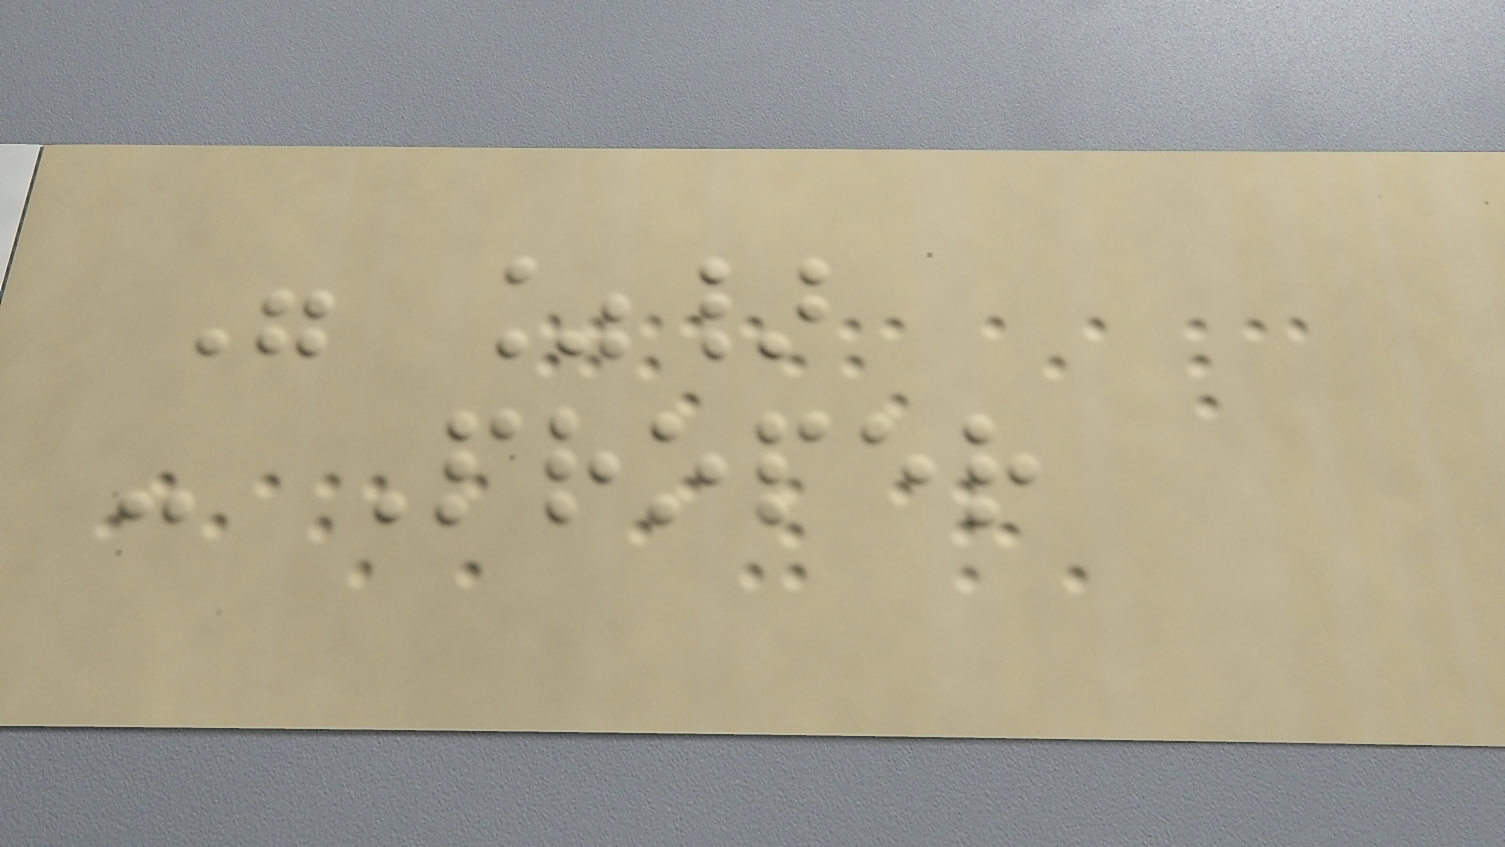" %}
- Proper
